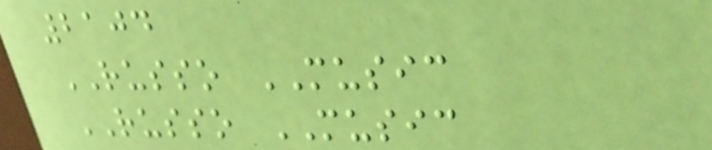2104
RUSSO MUSIC
RUSSO MUSIC
